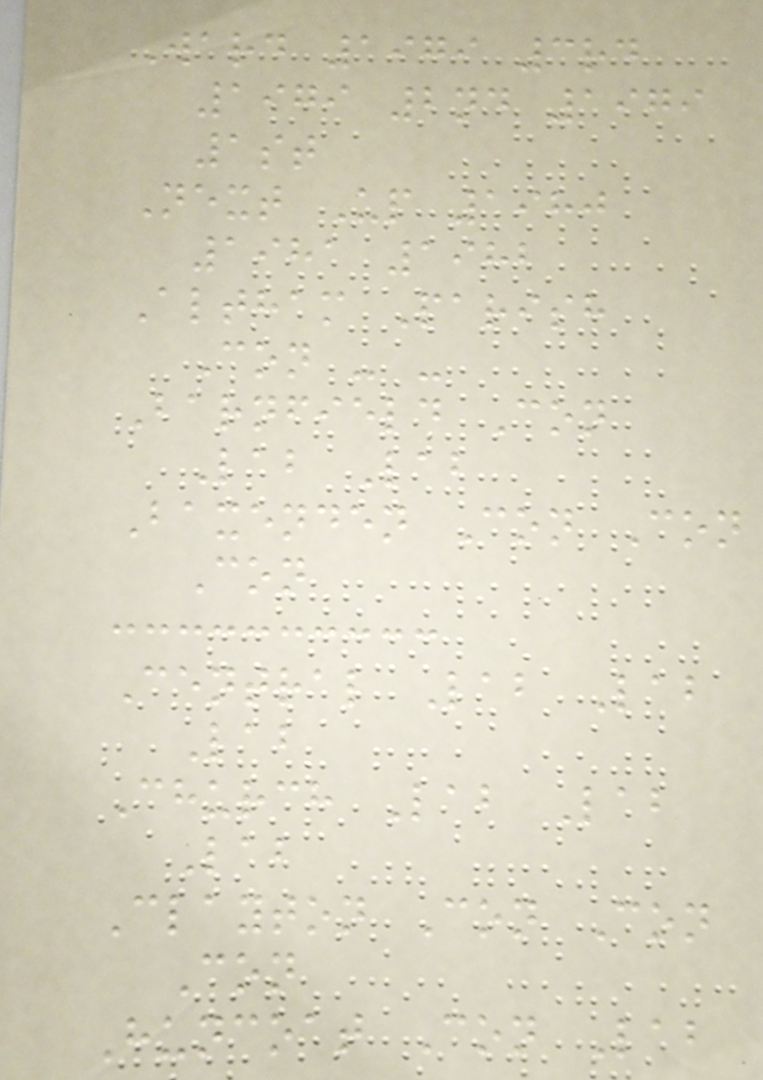Ward 1979 3rd
1979 2nd 1979
1st
Next Up 1980
1981 1982
Altham Parish
Con - -
Barnfield Con
Lab Lab
Baxenden Con Con
Con
Central Lab Lab
Lab
Church Lab Lab
Lab
Clayton Con Con
Con
Huncoat Con Lab
